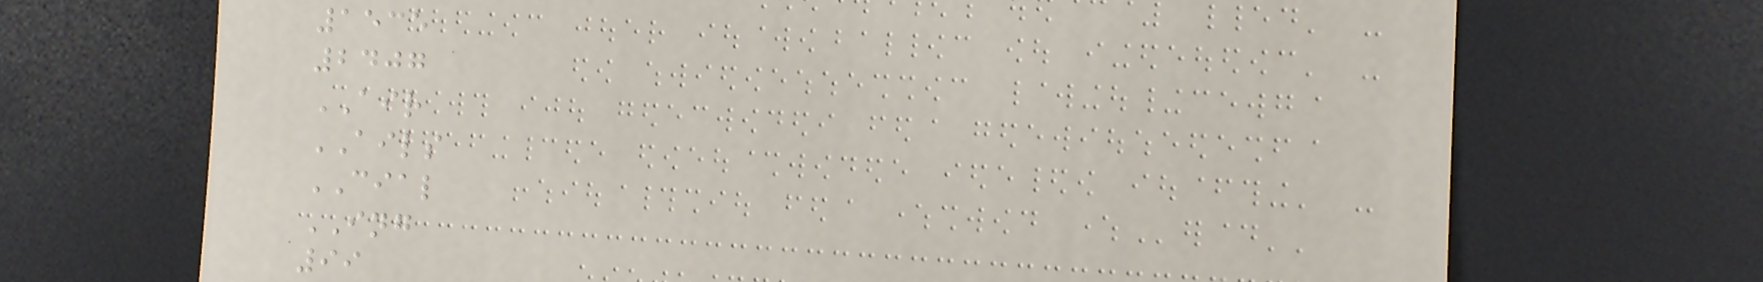1535
2407
AIR
AILS
CIAL
ING
99
